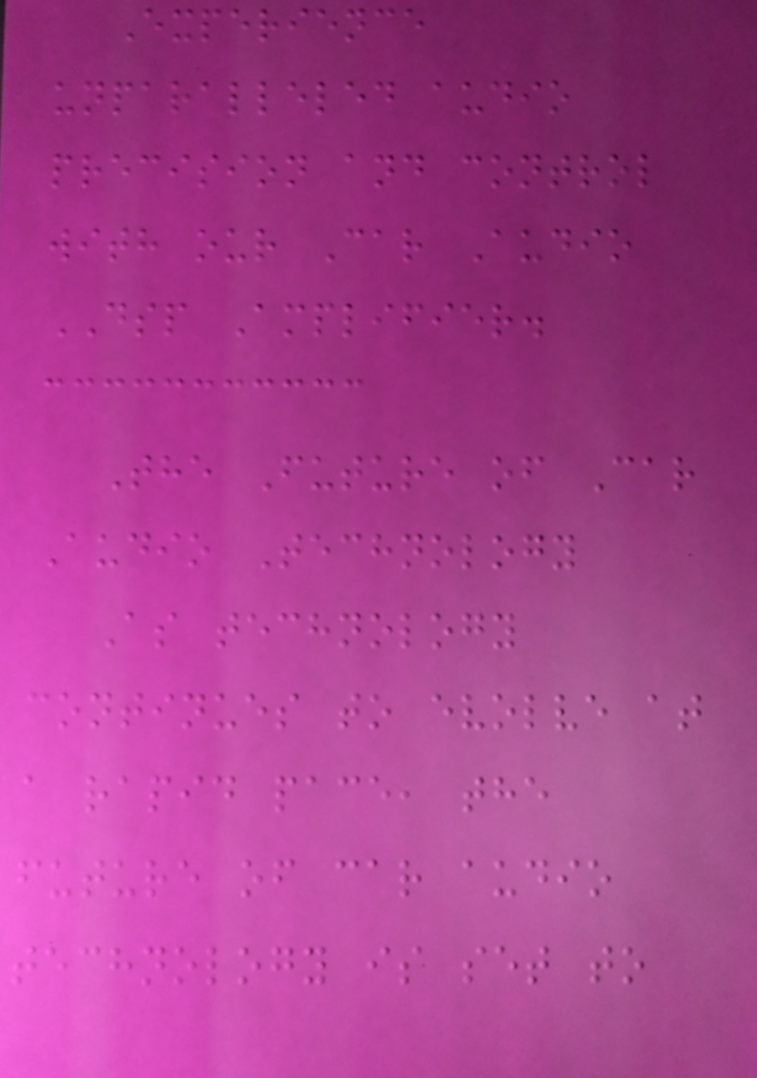Experience
unparalleled audio
precision and control
with our Car Audio
DSP Amplifier.
The Future of Car
Audio Technology
As technology
continues to evolve at
a rapid pace, the
future of car audio
technology is set to
